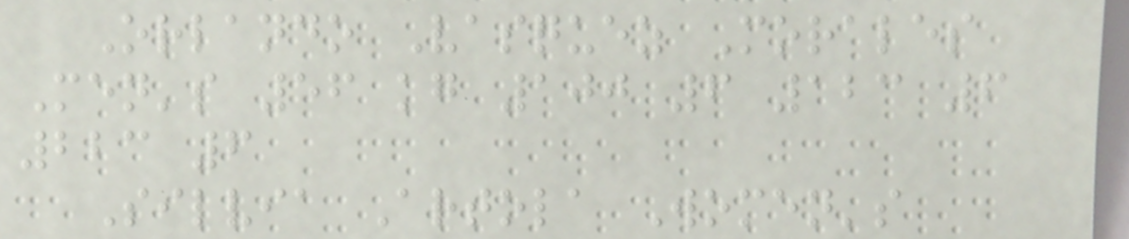Orlando Vasquez Morales
Men's 56 kg 100 6 123 6
223 6
Silvia Artola Women's
